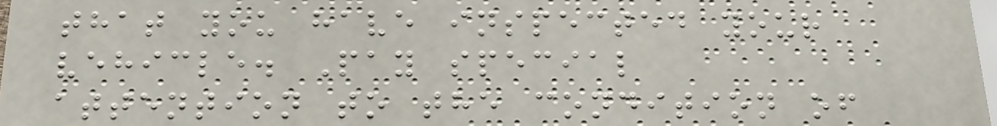that you have inspected your
vehicle. Pay special
attention to the condition of
